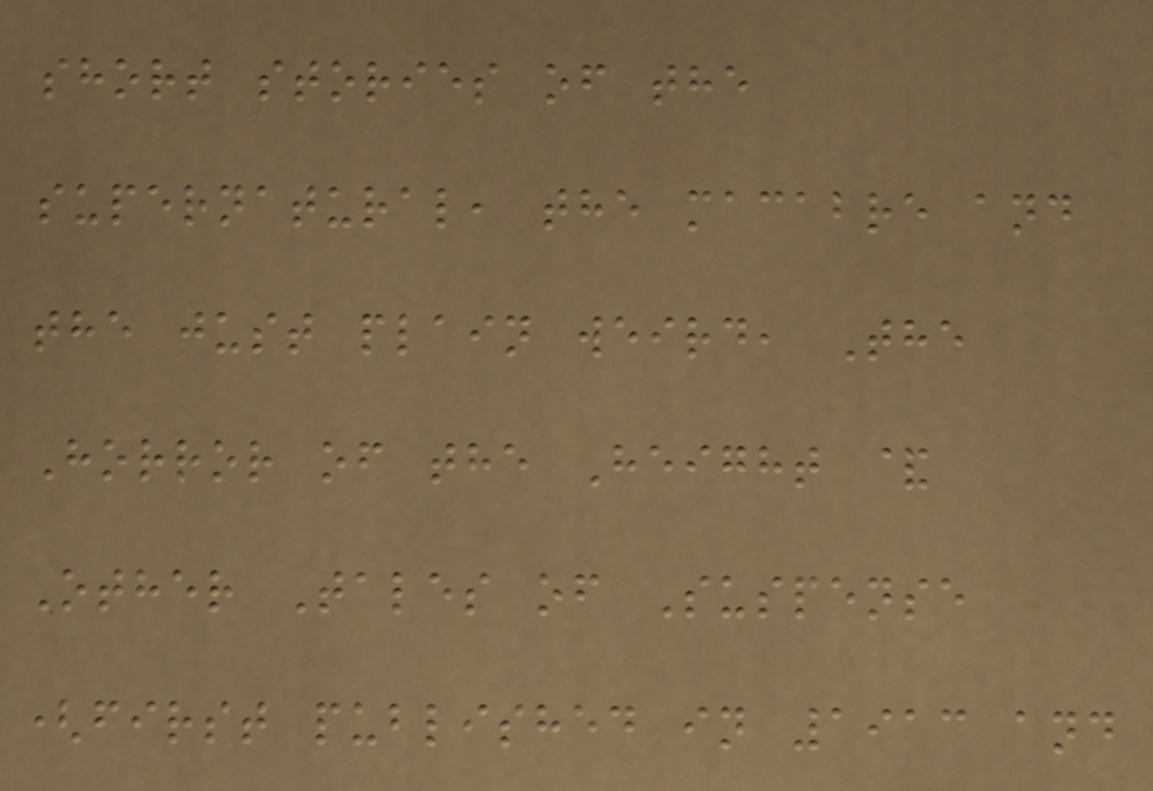short stories of the
supernatural, the macabre and
the just plain weird, The
Horror of the Height &
Other Tales of Suspense
(first published in 1913 and
